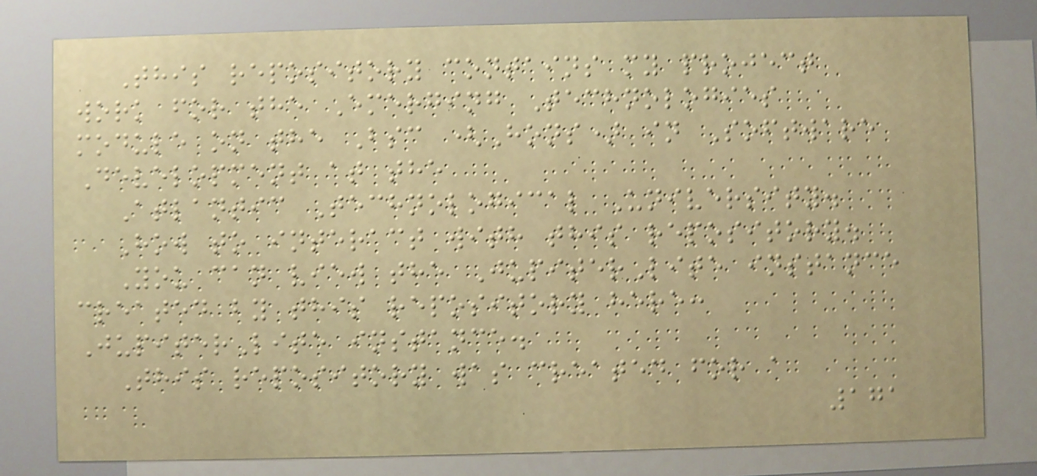This repository contains my project
work for the Emerging Technologies
module on the Bsc (Hons) in Software
Development at the
Atlantic Technological University.
How to interact with this repository.
You can view the JupiterLite instance
created by this repository here:
JupiterLite instance.
This repository was created for a
171
